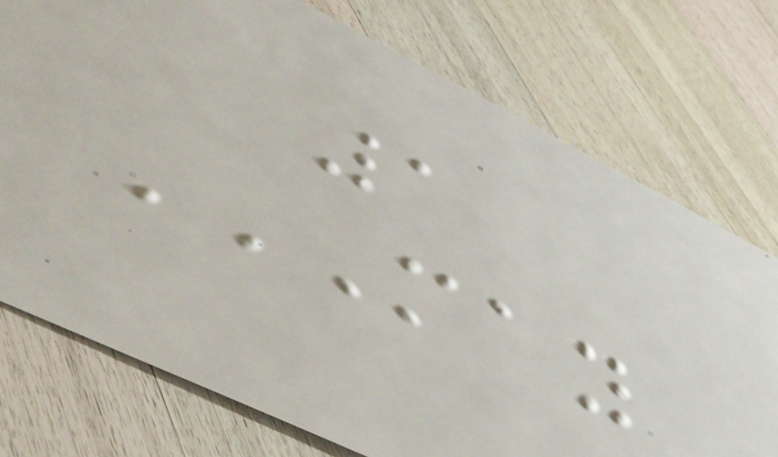1
MAY
